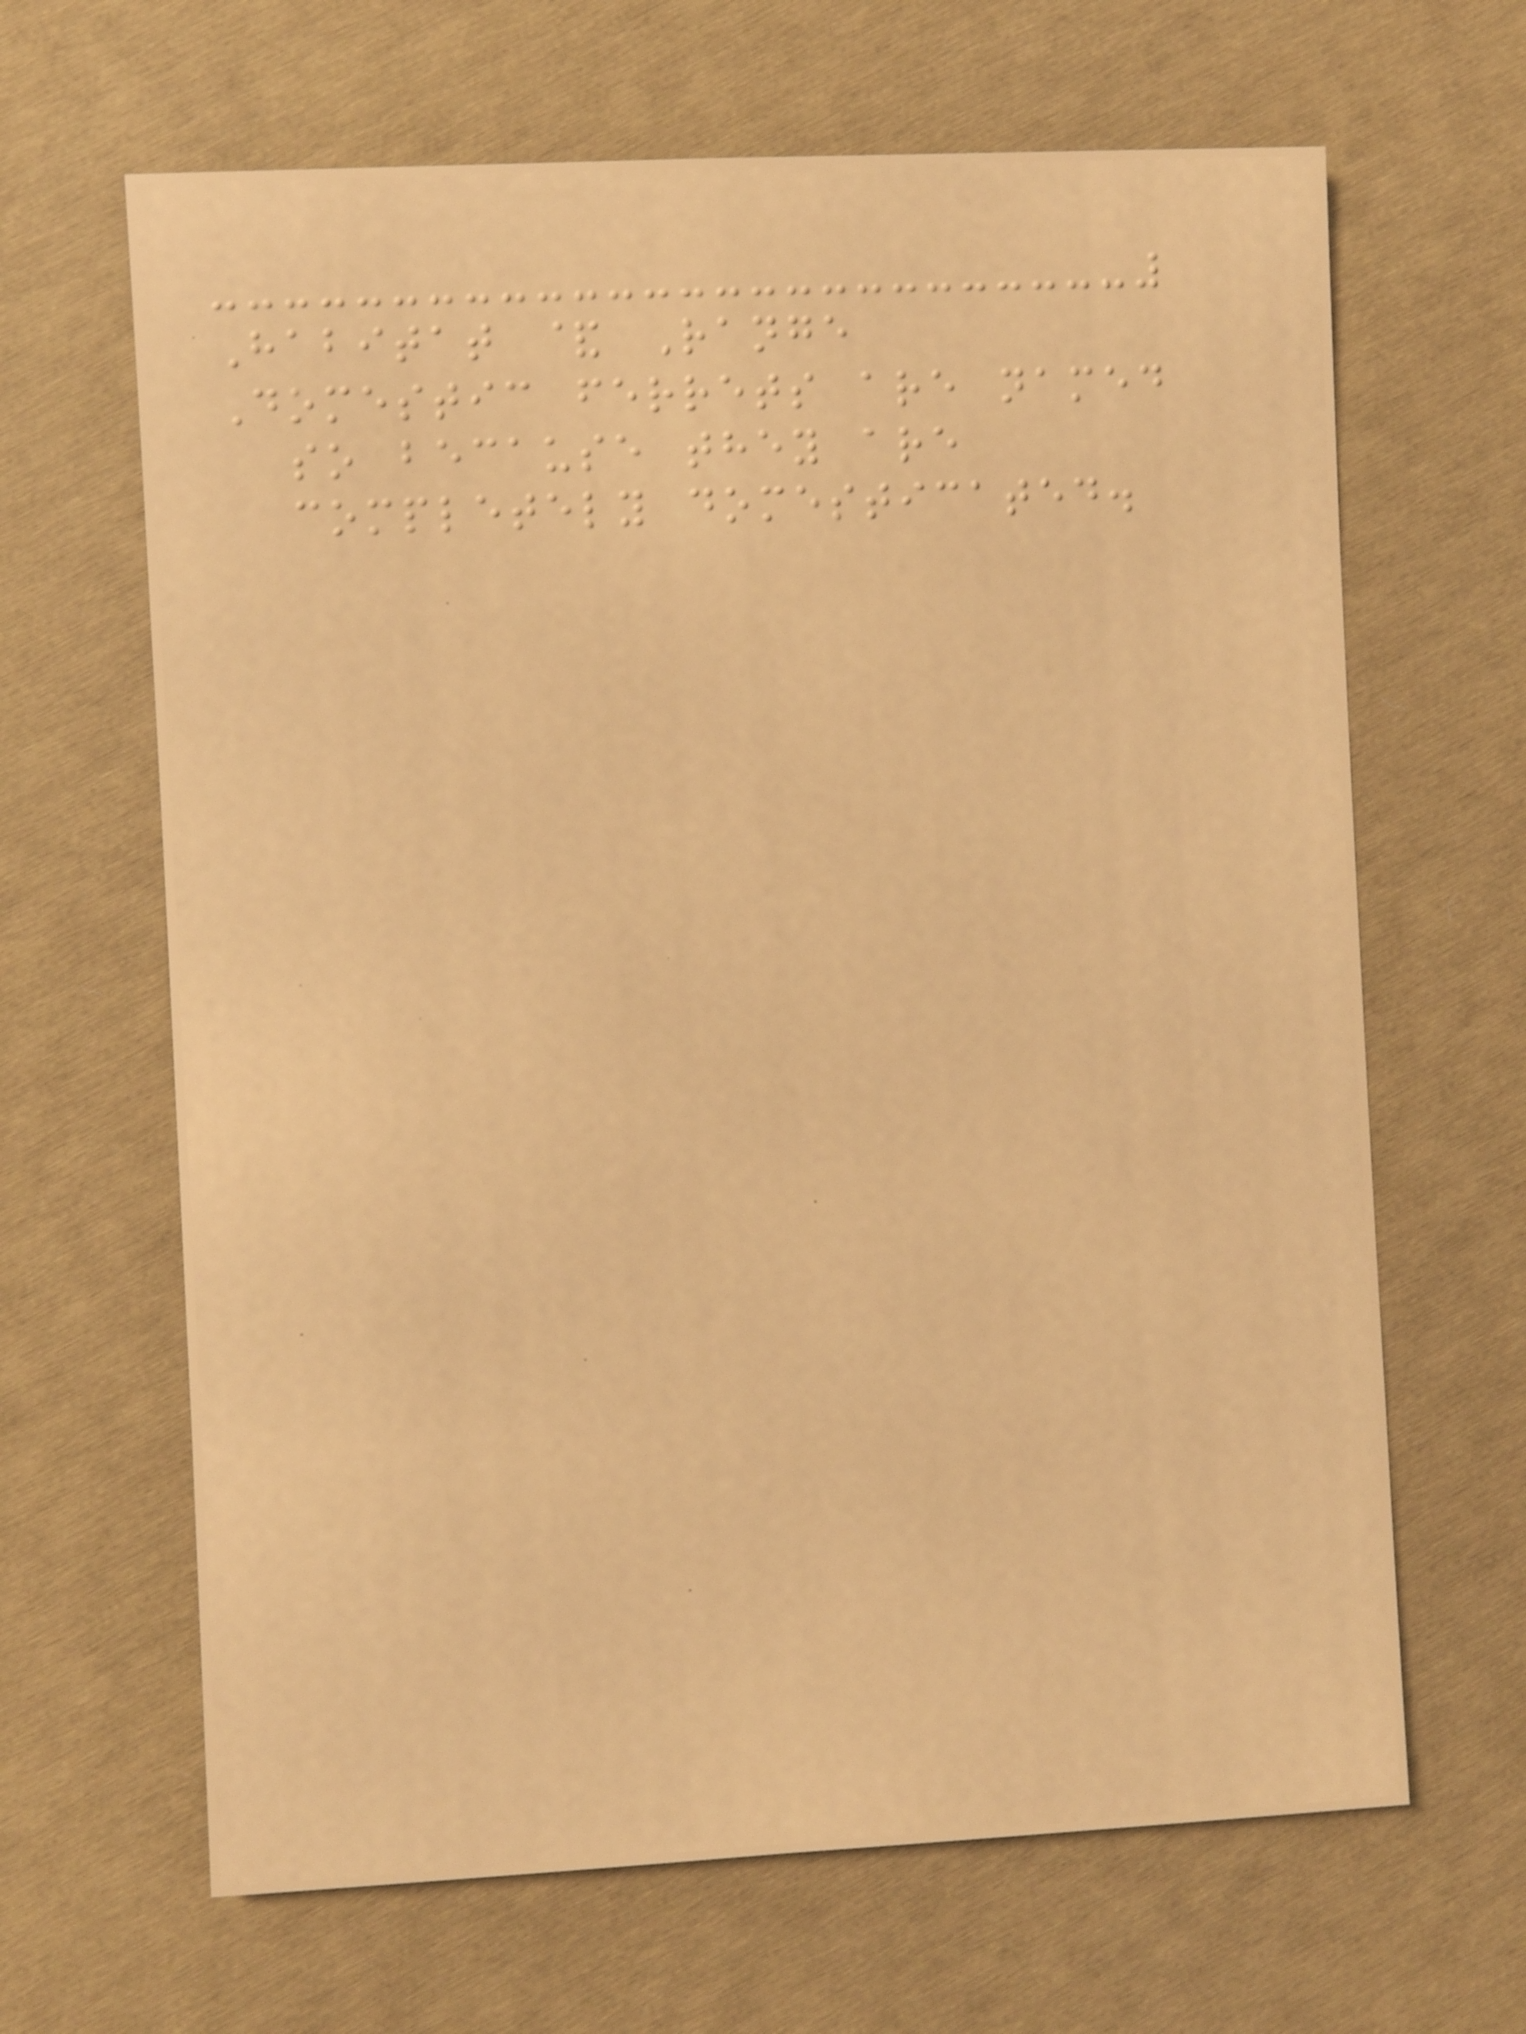Habitat & Range
Domestic ferrets are named
so because they are
completely domesticated.
